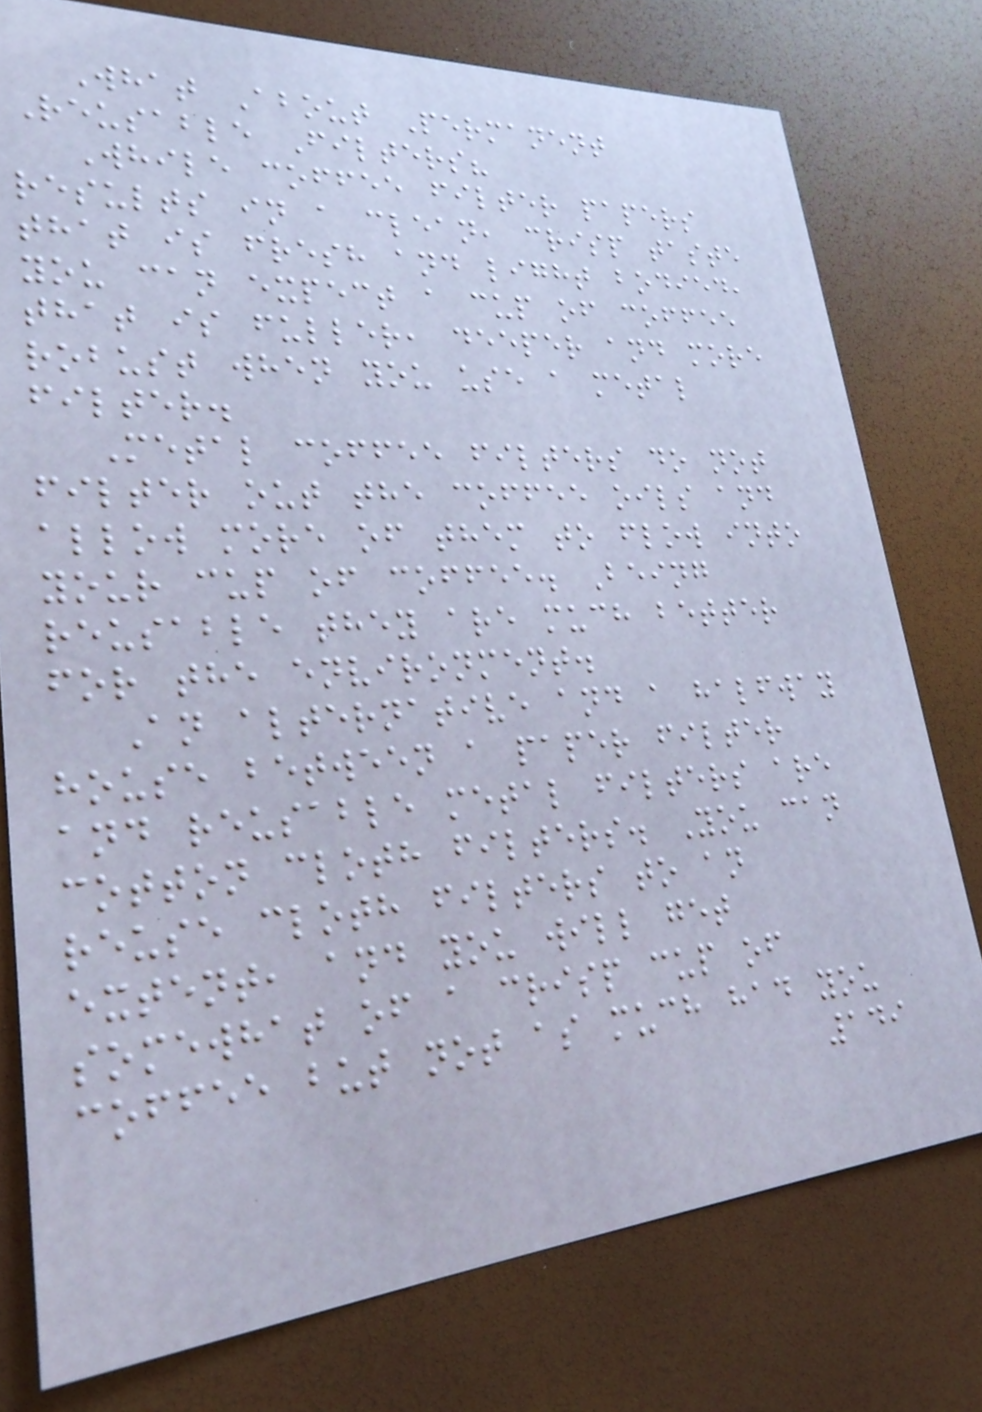What About Permanent
Reusable Filters?
While coffee filter papers
results in a clean, crisp taste
that is fresh and light bodied,
you can expect a cup of coffee
that is fuller, deeper and more
robust when you use a metal
filter.
Metal coffee filters do not
filter out the coffee oils and
allow more of them to flow into
your cup of coffee. Being
reusable they are much better
for the environment.
An alternative and a halfway
house between a paper filter
and reusable metal filters are
cotton cloth filters. You can
reuse cloth filters to an
extent, and you will get
somewhat of a crisp cup of
coffee but not as much had you
149
